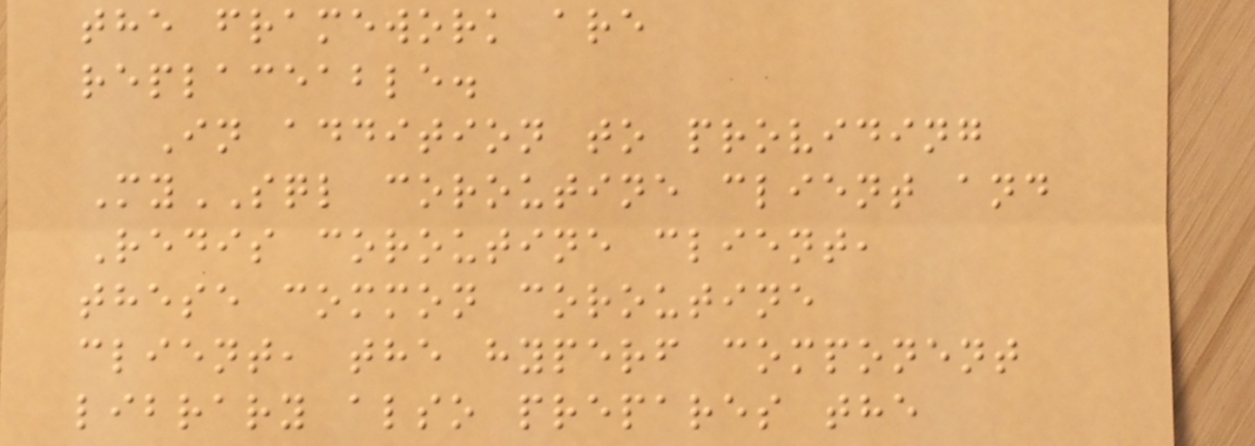the framework are
replaceable.
In addition to providing
MySQL coroutine client and
Redis coroutine client,
these common coroutine
client, the hyperf component
library also prepares the
